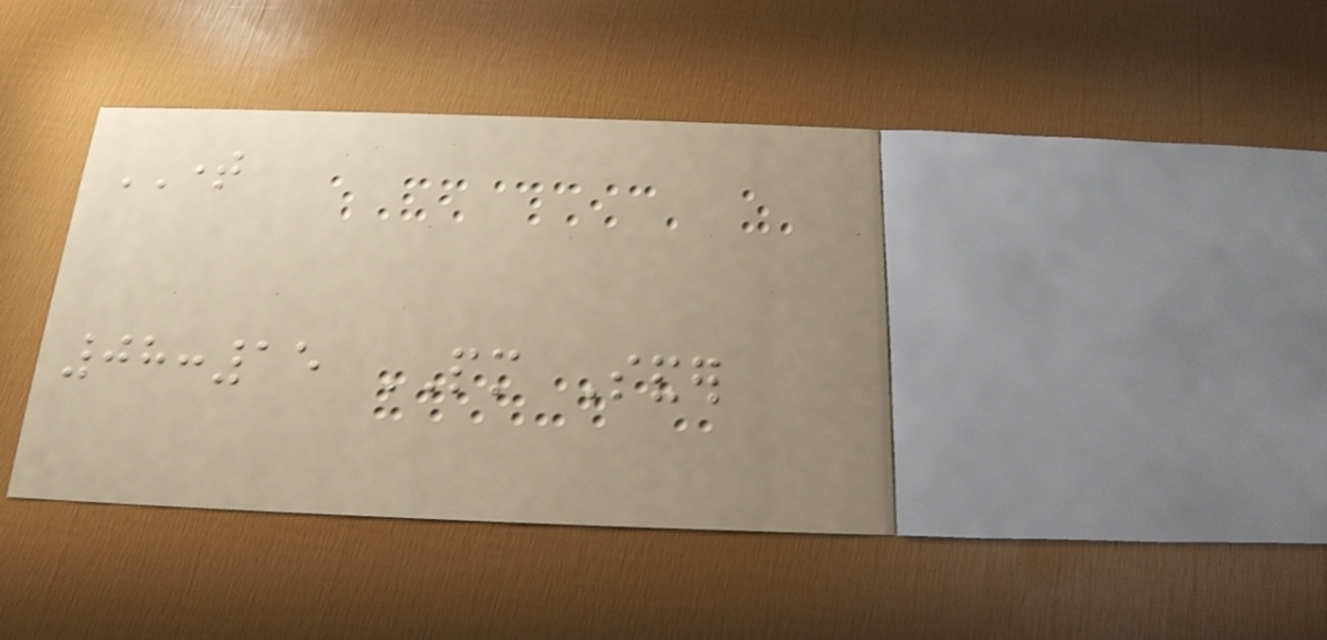TIME
08:15 PM Sander
